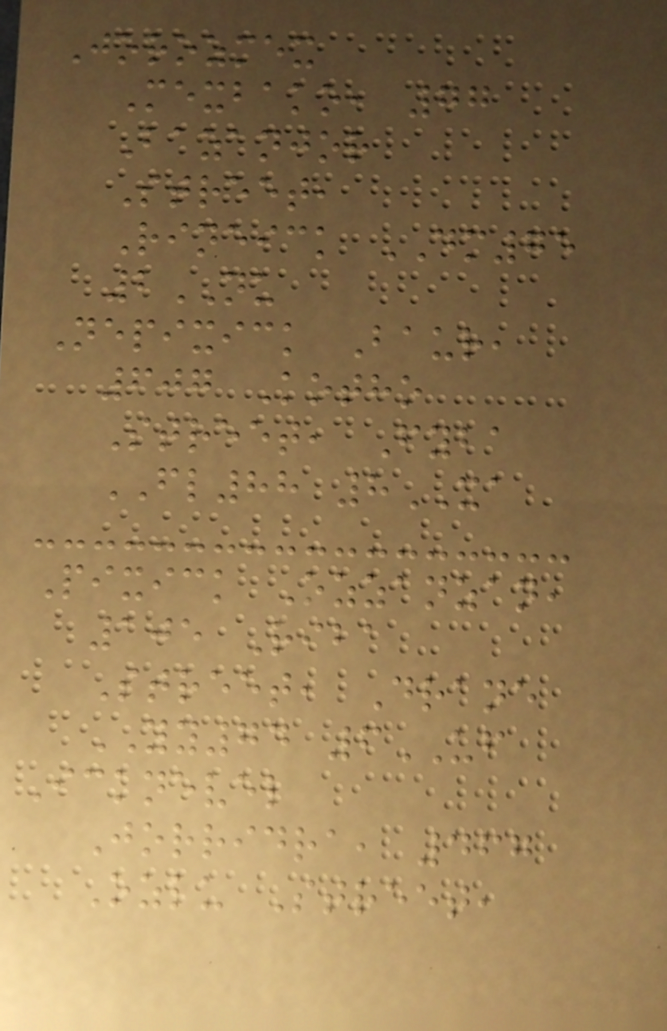Jorozmex
Mexbako, 77
Bazanjor
Street,
Rineick DM75
2NU
Nepixick Baur,
607 Kotho
Street, Fyba
FL88 8XA
Pixick Ozzanzan,
105 Riba
Street, Drane
YY74 6UF
Icknevel
Jorridra, 467
Ozlu Street,
